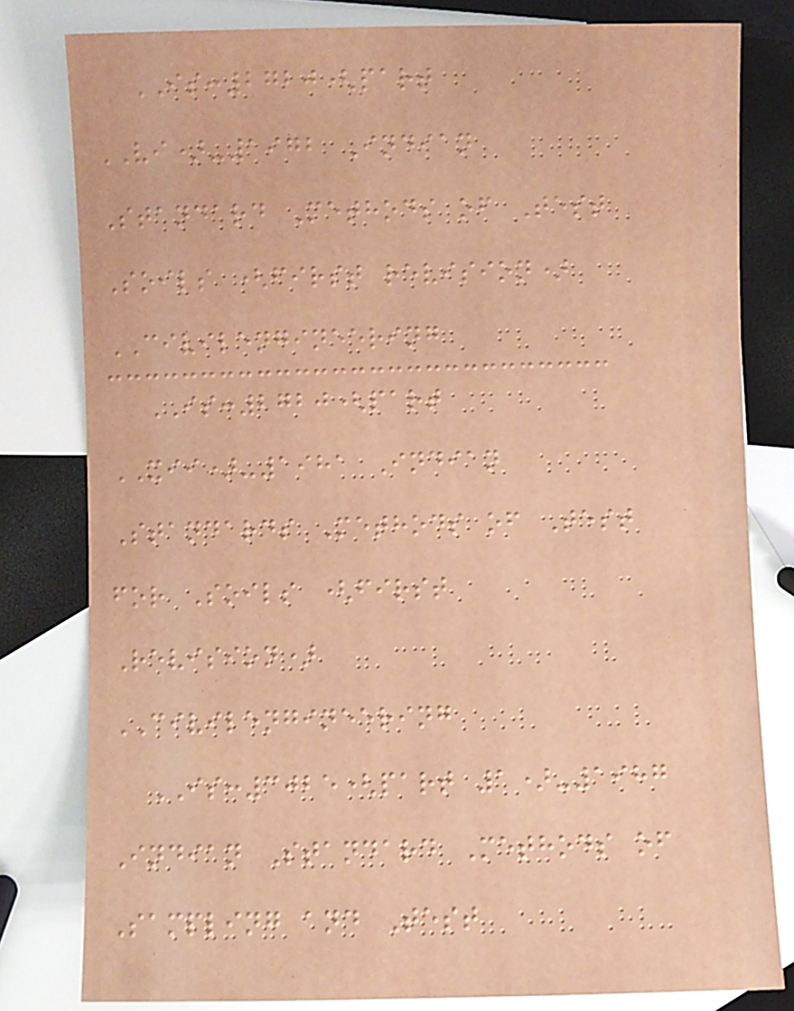IS:2720(part
VI)-1972 Indian
Standard Methods of Test
Soils (first revision)
CIVILENGINEERING
IS:2720(part
XII)-1981 Indian
Standards Methods of Test
for Soils (first
Revision)
CIVILENGINEERING
IS:3025(part 1)-1987
Indian Standard Methods of
Sampling and Test
